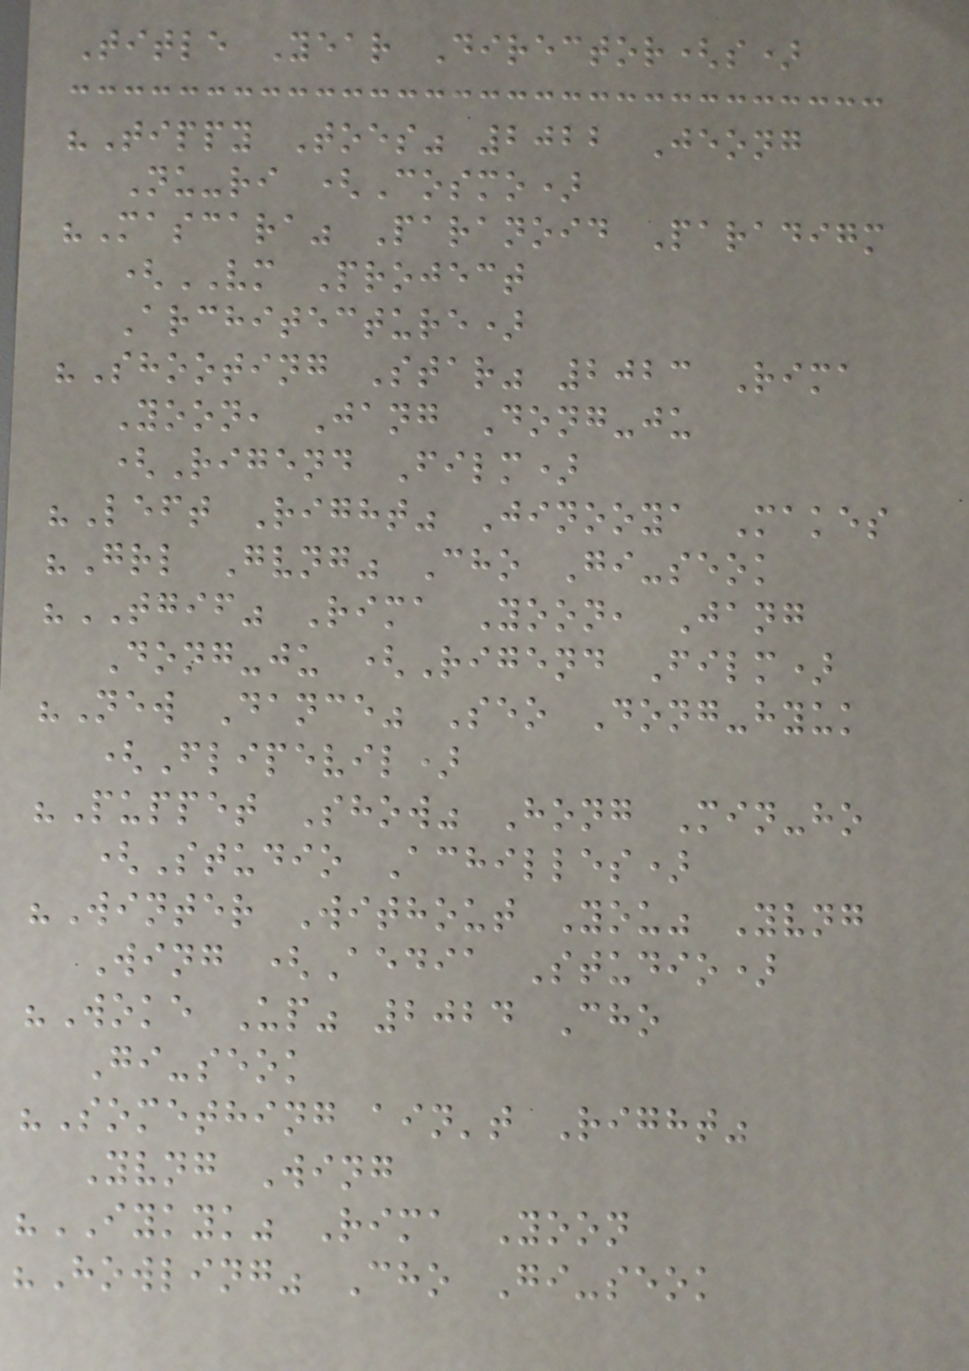Title Year Director(s)
"Tippy Toes" 2022 Jeong
Nu-ri (Cosmo)
"Mascara" Paranoid Paradigm
(VM Project
Architecture)
"Shooting Star" 2023 Rima
Yoon, Jang Dong-ju
(Rigend Film)
"Left Right" Jinooya Makes
"Grl Gvng" Cho Gi-seok
"TGIF" Rima Yoon, Jang
Dong-ju (Rigend Film)
"New Dance" Seo Dong-hyuk
(Flipevil)
"Puppet Show" Hong Min-ho
(Studio Achilles)
"Winter Without You" Yvng
Wing (Aedia Studio)
"Woke Up" 2024 Cho
Gi-seok
"Something ain't Right"
Yvng Wing
"IYKYK" Rima Yoon
"Howling" Cho Gi-seok
